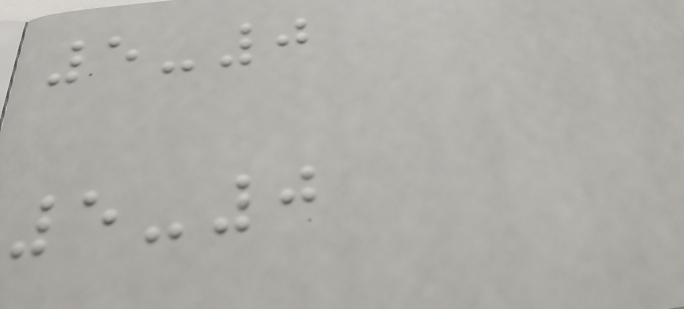5-0
5-0
